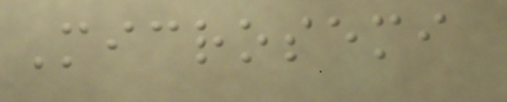Microsemi
